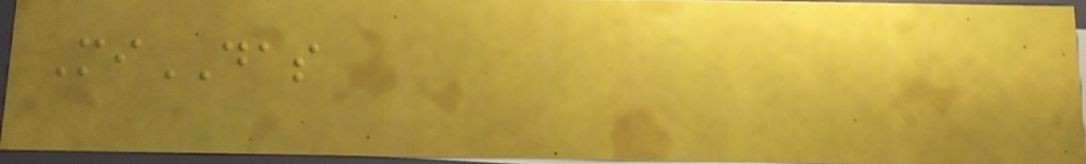MiDAS
